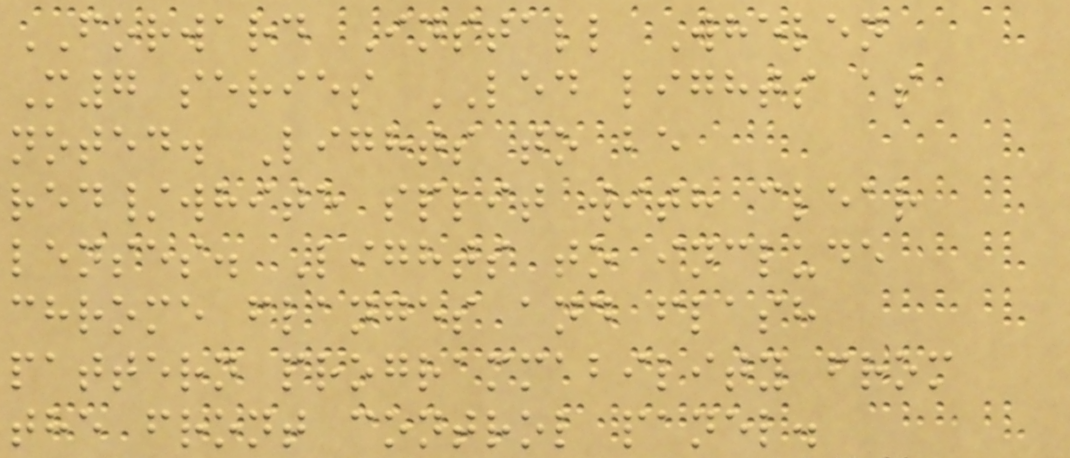FORWARD Install Whelen
M7 series LED lights as
noted. Lights to be
red/white split with clear
lenses. Lights to include
chrome flanges and flash
pattern programmability from
the front control panel.
